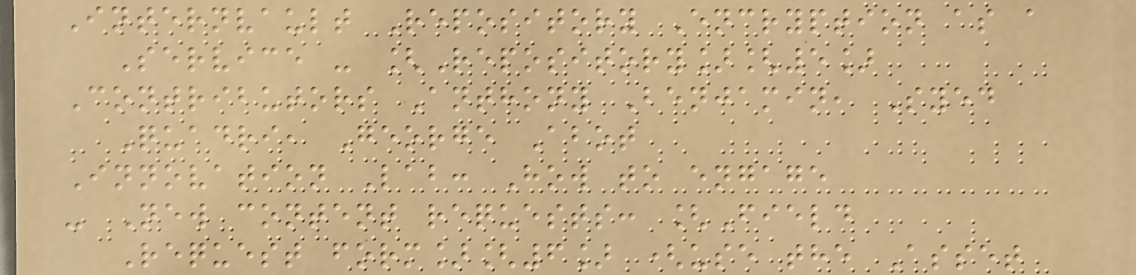Internvault Repository Encryption as a
Service - [Repository][5]
Contributors Anthony Benjamin, Syed
Quadri, George Abot
Innovation Lab: How to engage
- New content requests: [Field
Request form][6] (use the Asset
